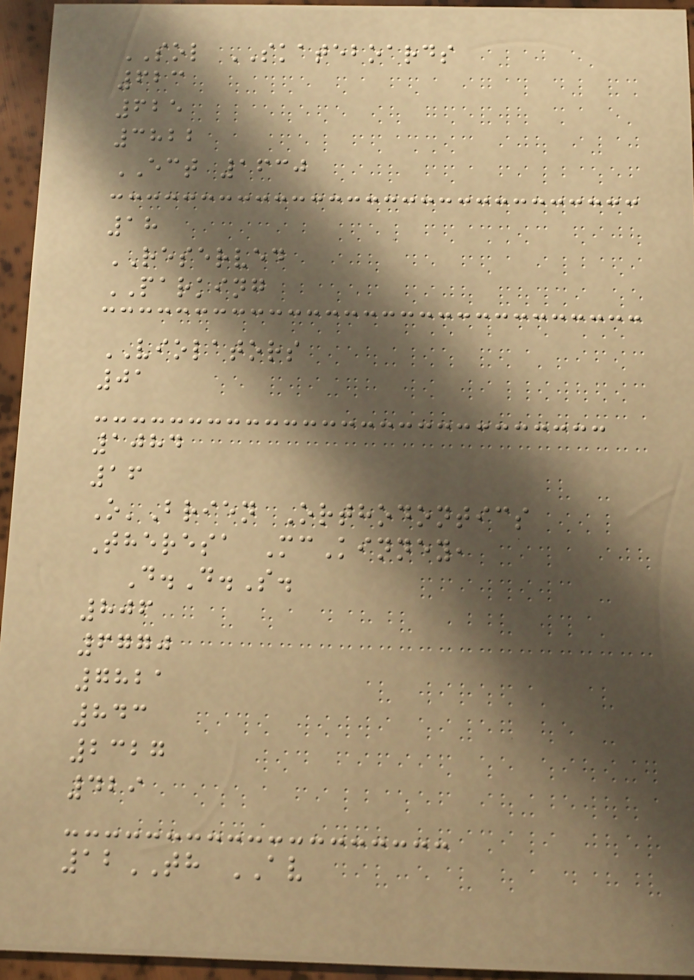SOL SKATEBOARDS
623
625
3822
ECT 1630
18
RESERVED
PARKING
VIOLATORS
01
1084
16
O'Brien Orthodontics
Theresa McKinney,
D.D.S.
806
6770
7821
843
2327
429
12TH AV
